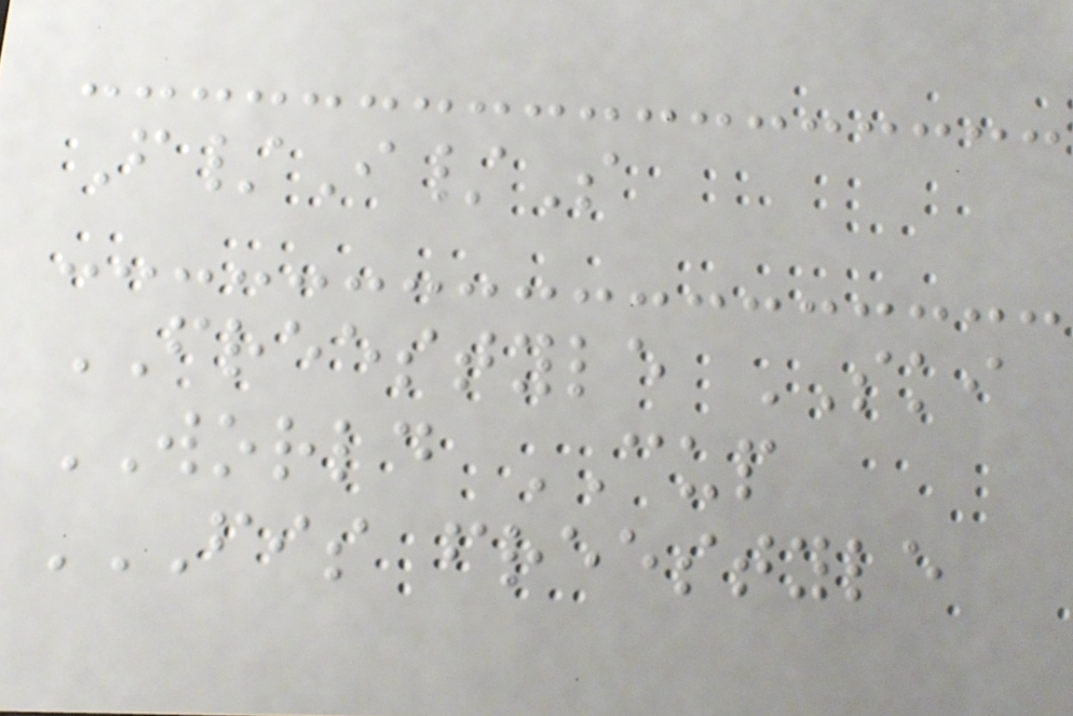F/I/S
FREESTYLE SKI
WORLD CUP
FIS FREESTYLE
